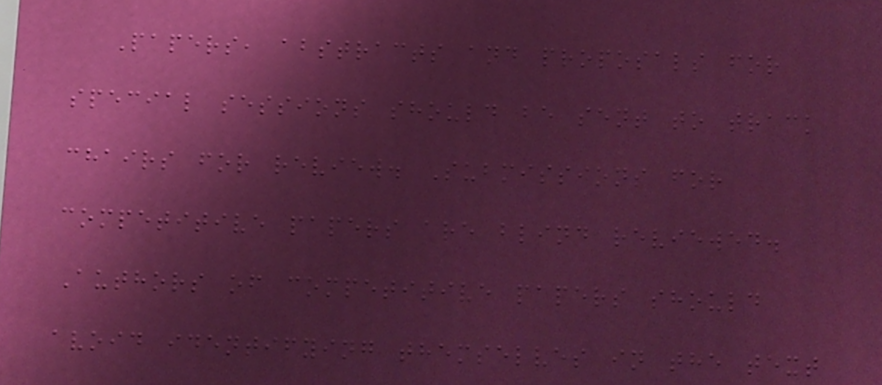Papers, abstracts and proposals for
special sessions should be sent to track
chairs for review. Submissions for
competitive papers are blind reviewed.
Authors of competitive papers should
avoid identifying themselves in the text
